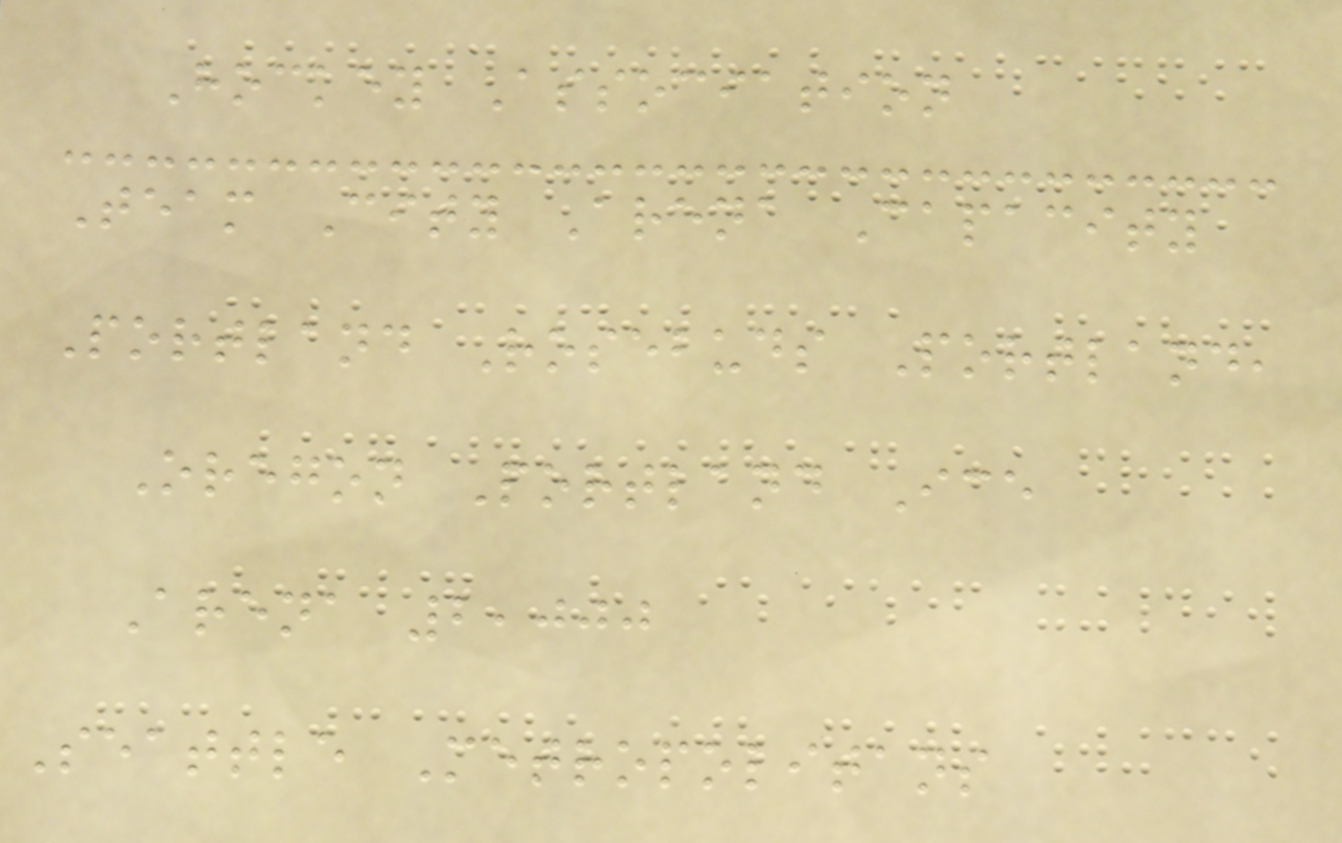Hockey Association
Team City Arena Capacity
Portland Rosebuds Portland,
Oregon Portland Ice
Arena 2,000
Seattle Metropolitans
